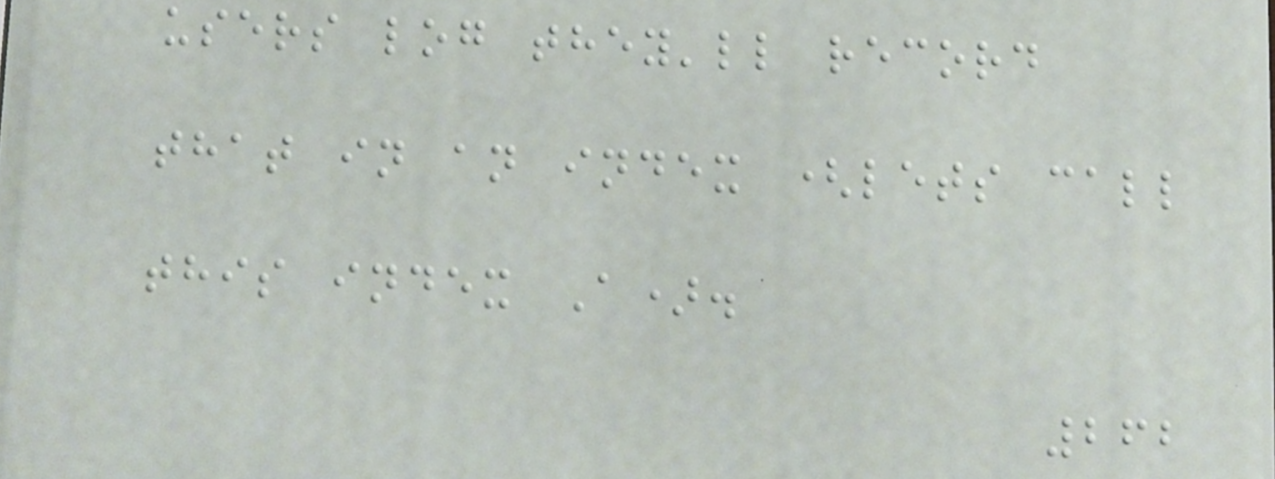users log they'll record
that in an index (lets call
this index A).
262
